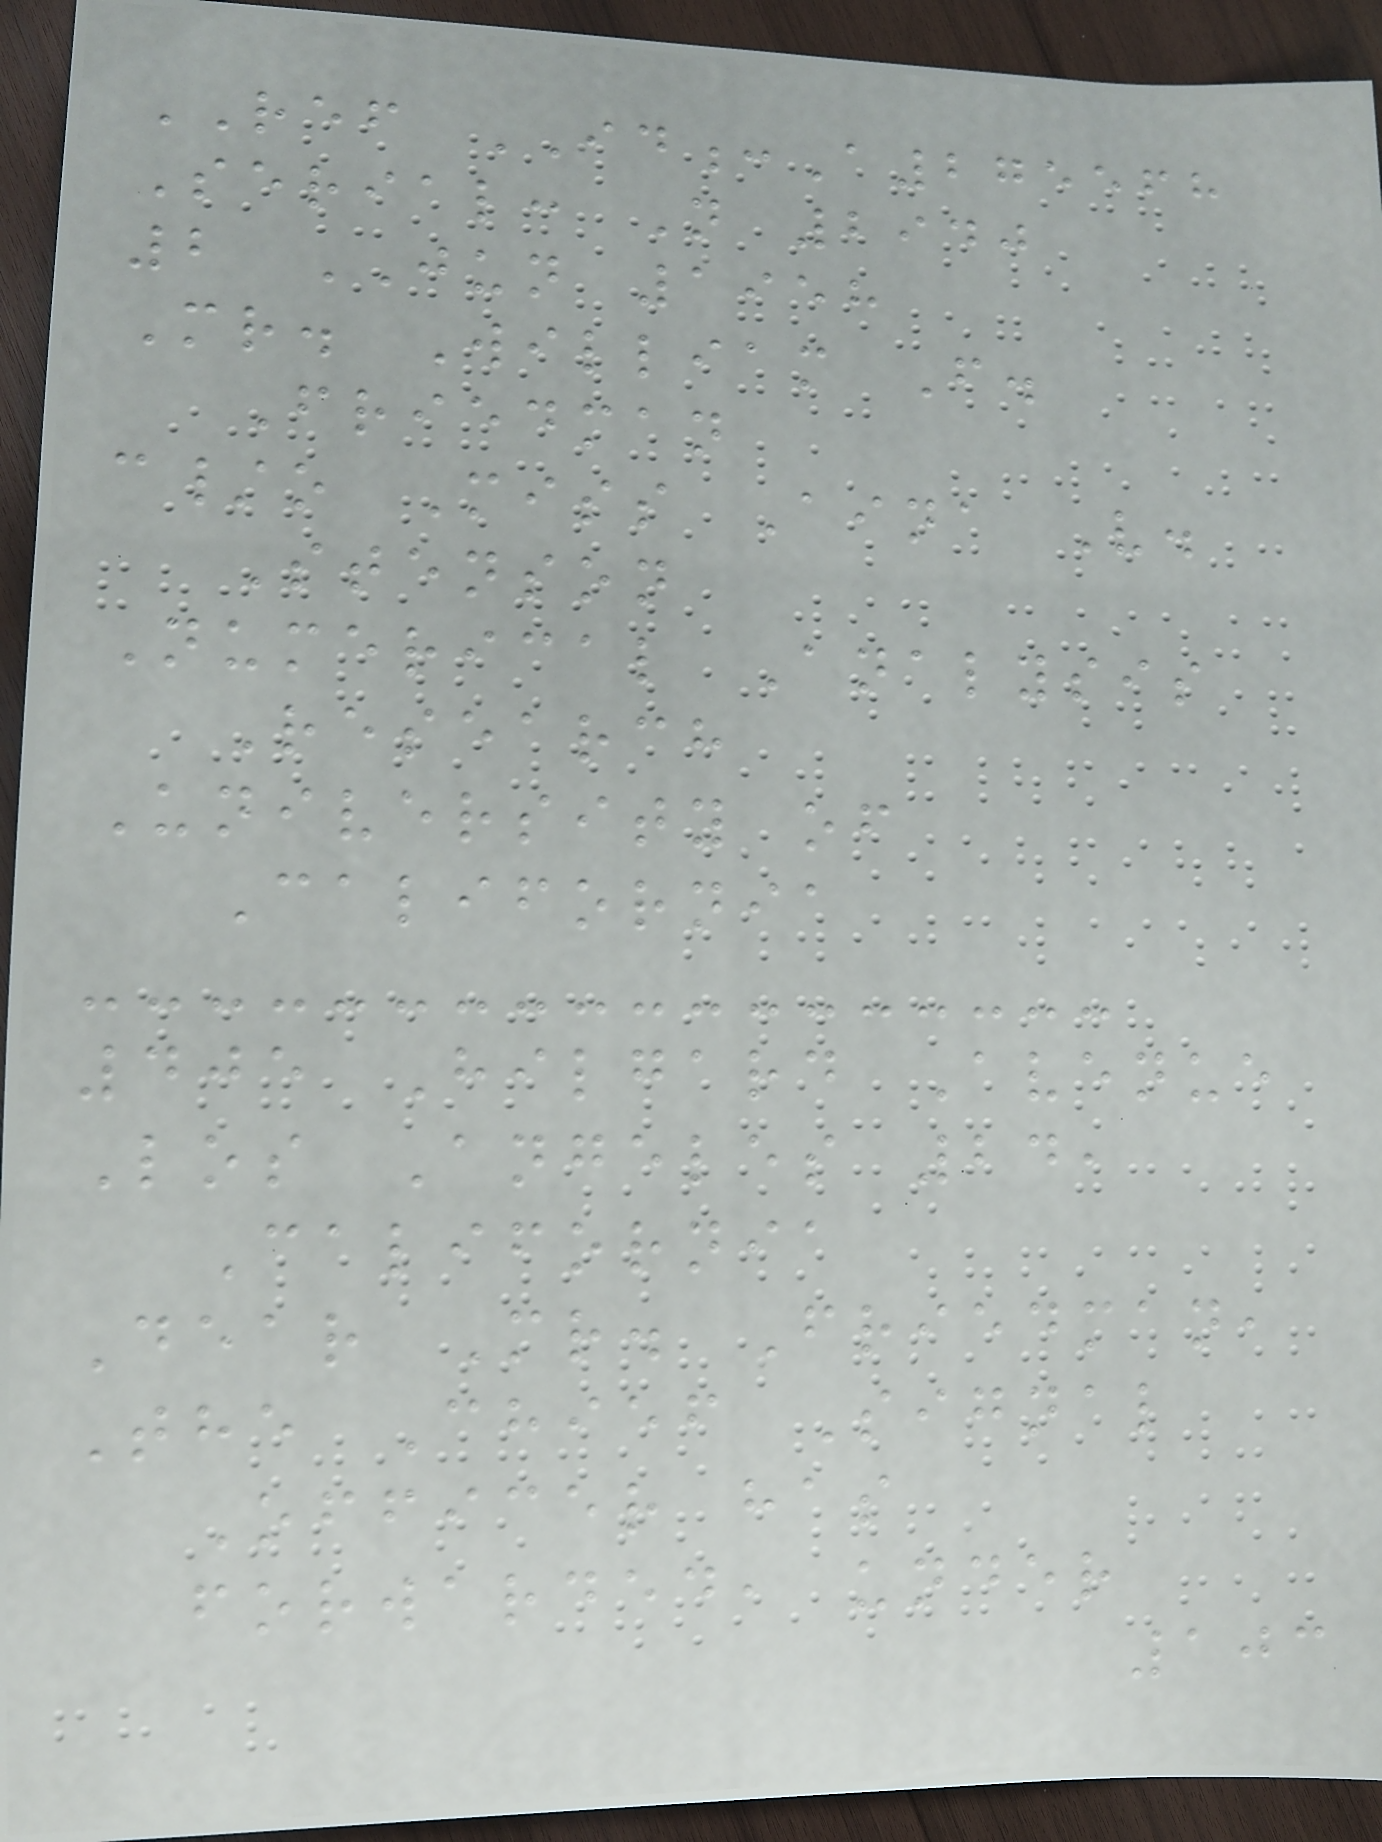REF ID:A275568
Serial: N 2940
2 JUN 1958
Mr. William F.
Friedman
c/o Miss Aina V.
Stenson
Numerical Analysis
Research
University of
California
405 Hilgard Avenue
Los Angeles 24,
California
Dear Mr. Friedman,
The Chief Signal
Officer has
forwarded, under
103
